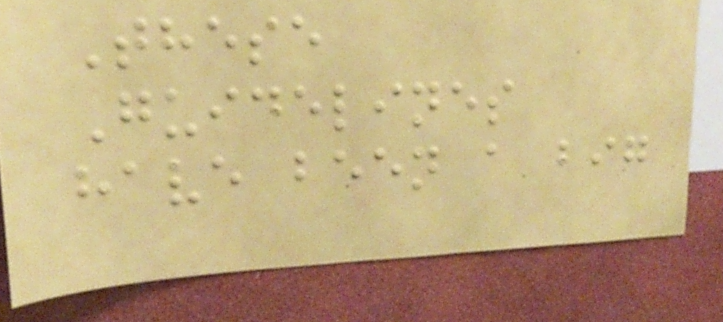These
Guidelines
have been a big
